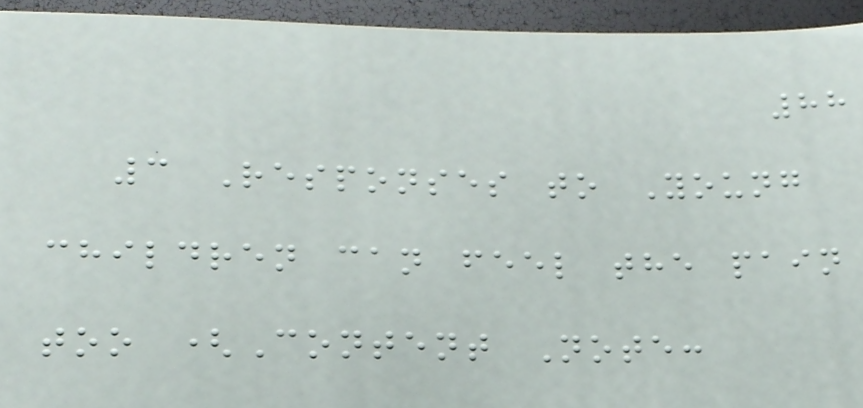88
3 Responses to Young
children can feel the pain
too (Content Note:
